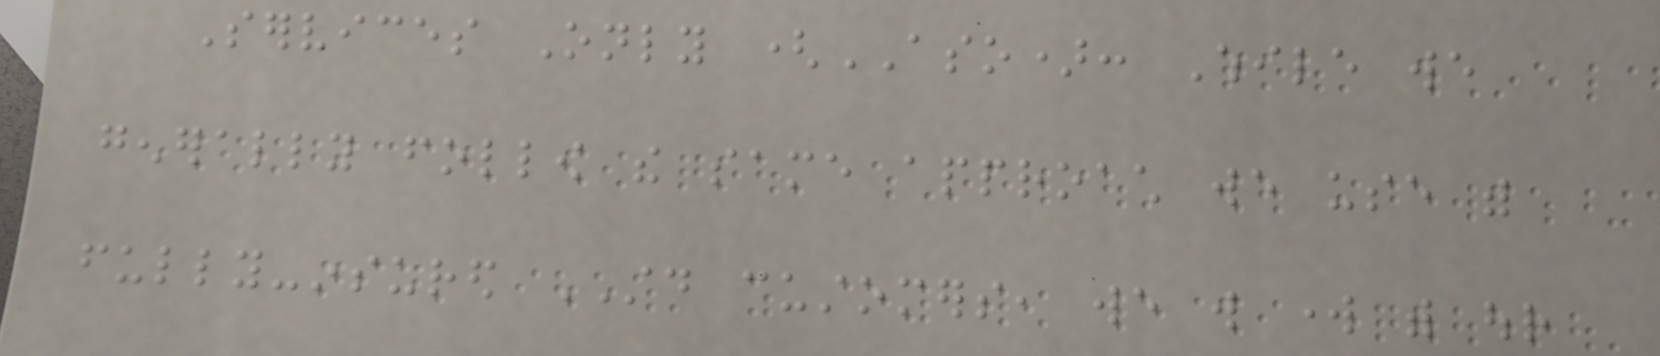Services Only (ASO): While we
generally follow the same approach we use with
fully-insured STD customers, we will work with our
